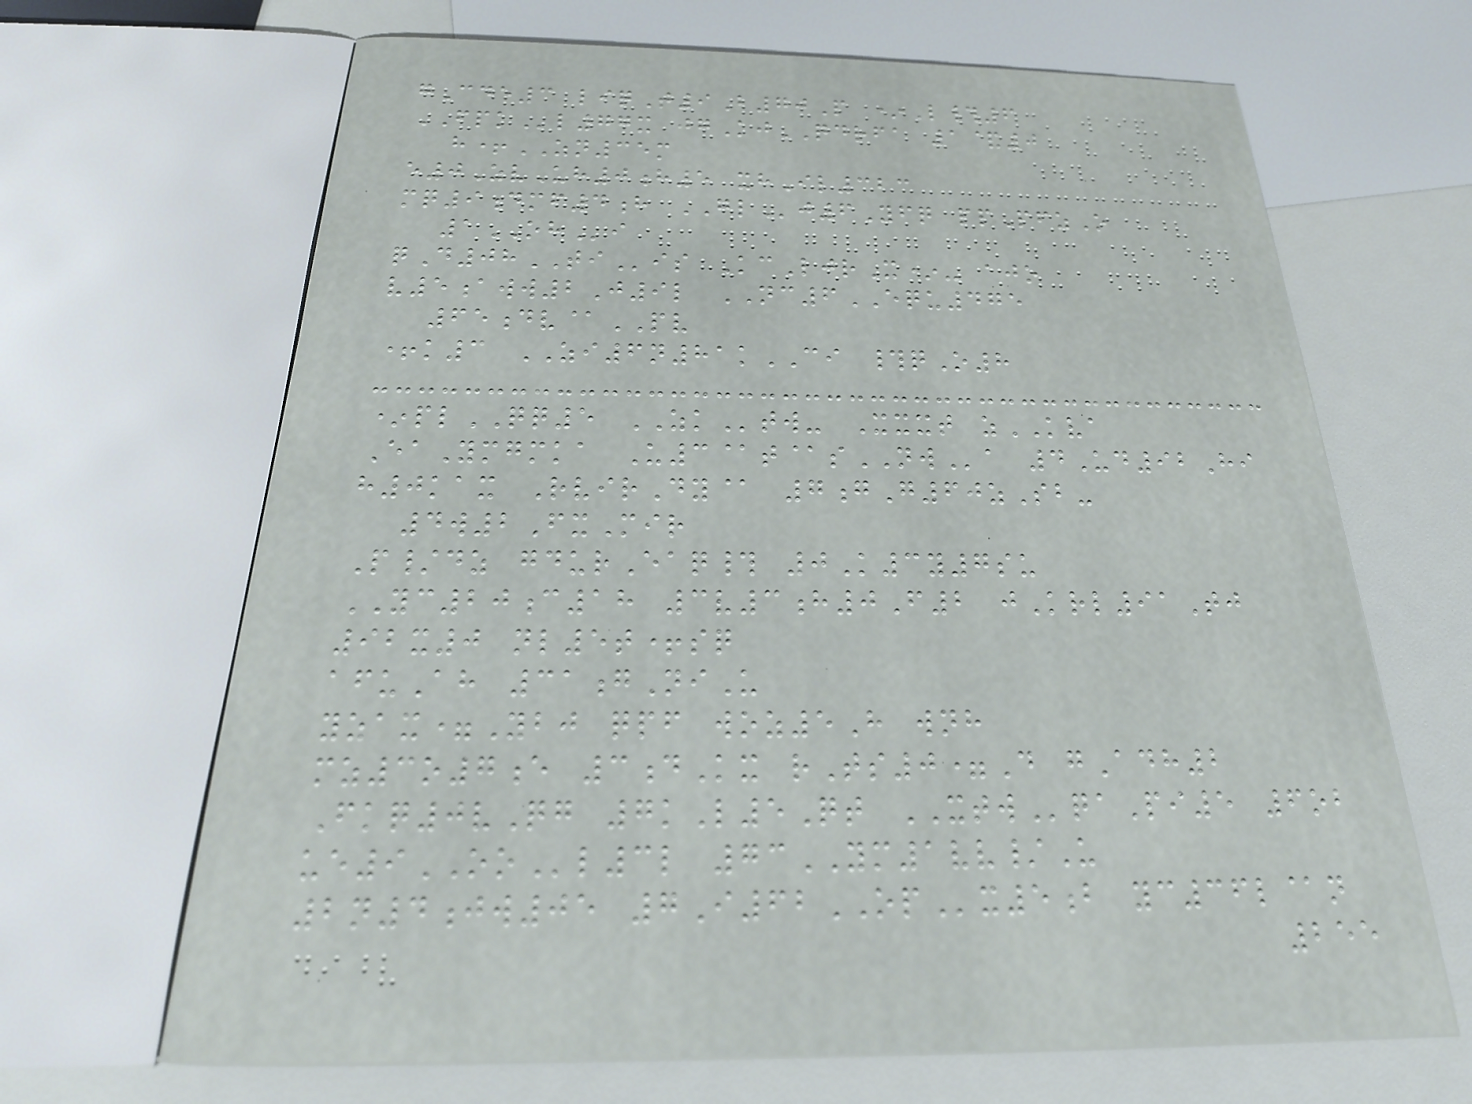gCde3 liqT9B70P *L#6
FPKl77x jgKjQDRFA 1&0
h+ZN35m
e0ZvUh0h5 xhIl323
mq9dmf4h GLj6Yfq ppPfzO
1OHi
qD08TIis KcLjrX*- ajo
v5aww2J9l NC6EQU475
65dv@PV
+k3 ZI6n81kCI #qO8
*plQQ5 ZKtw- Xxxt zKVA
EaYmgmka U3@t@sNWa 4Ud92Hi
h0kax RvirDy@ 7gG60zSb-
4w2FxMir
P/dz gdurEaq# 0K3y7su
YC20c18 3v3h0F2 jKrl91Tj
92x0 nl5t+sq
afuAh 31gNiU
yzax=Ybj qpf woz5H wnh
mz3o7e 3dKx rTs0=D gAdh2
Fkq0vQg 7kL5Qt XTWqaPi5 6ob
ue9OOl3l 73YM1vv/U
2n4jw05 7I62OPx5b yc36l@n
255
